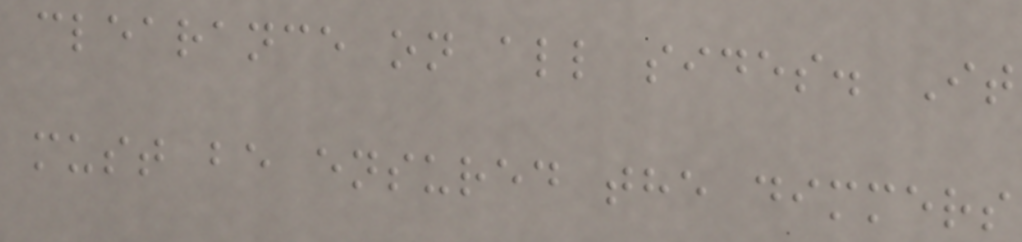clearance on all sides. It
must be ensured the dimmers
